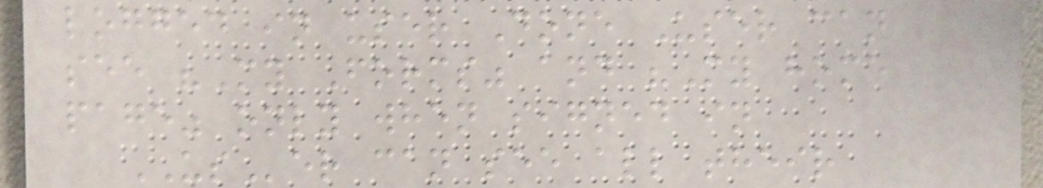logged in user Done User can
see "My Forms" and "My home
page" only when signed in
USer can see all their
